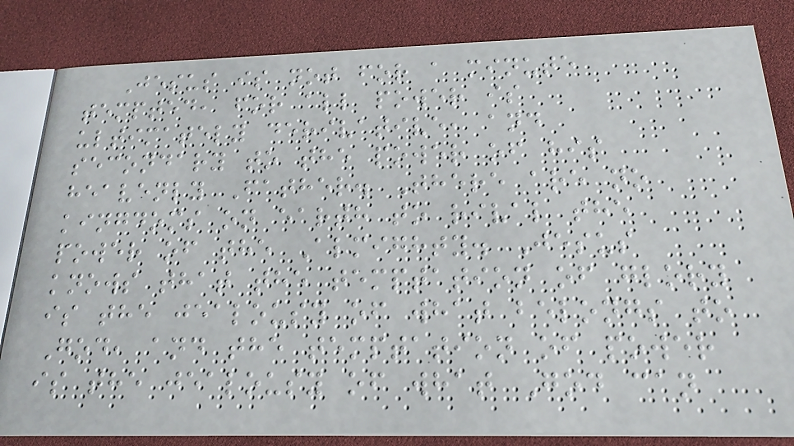Jesus is not for a minute
tempted, for all power is
ultimately derivative, and
secondary to the power of his
heavenly Father. There are no
kingdoms on earth to rival the
power of the Almighty. Jesus
knows that the temptation of glory
is the jealousy of what belongs to
God, and the temptation of power
is the jealousy of what God can
